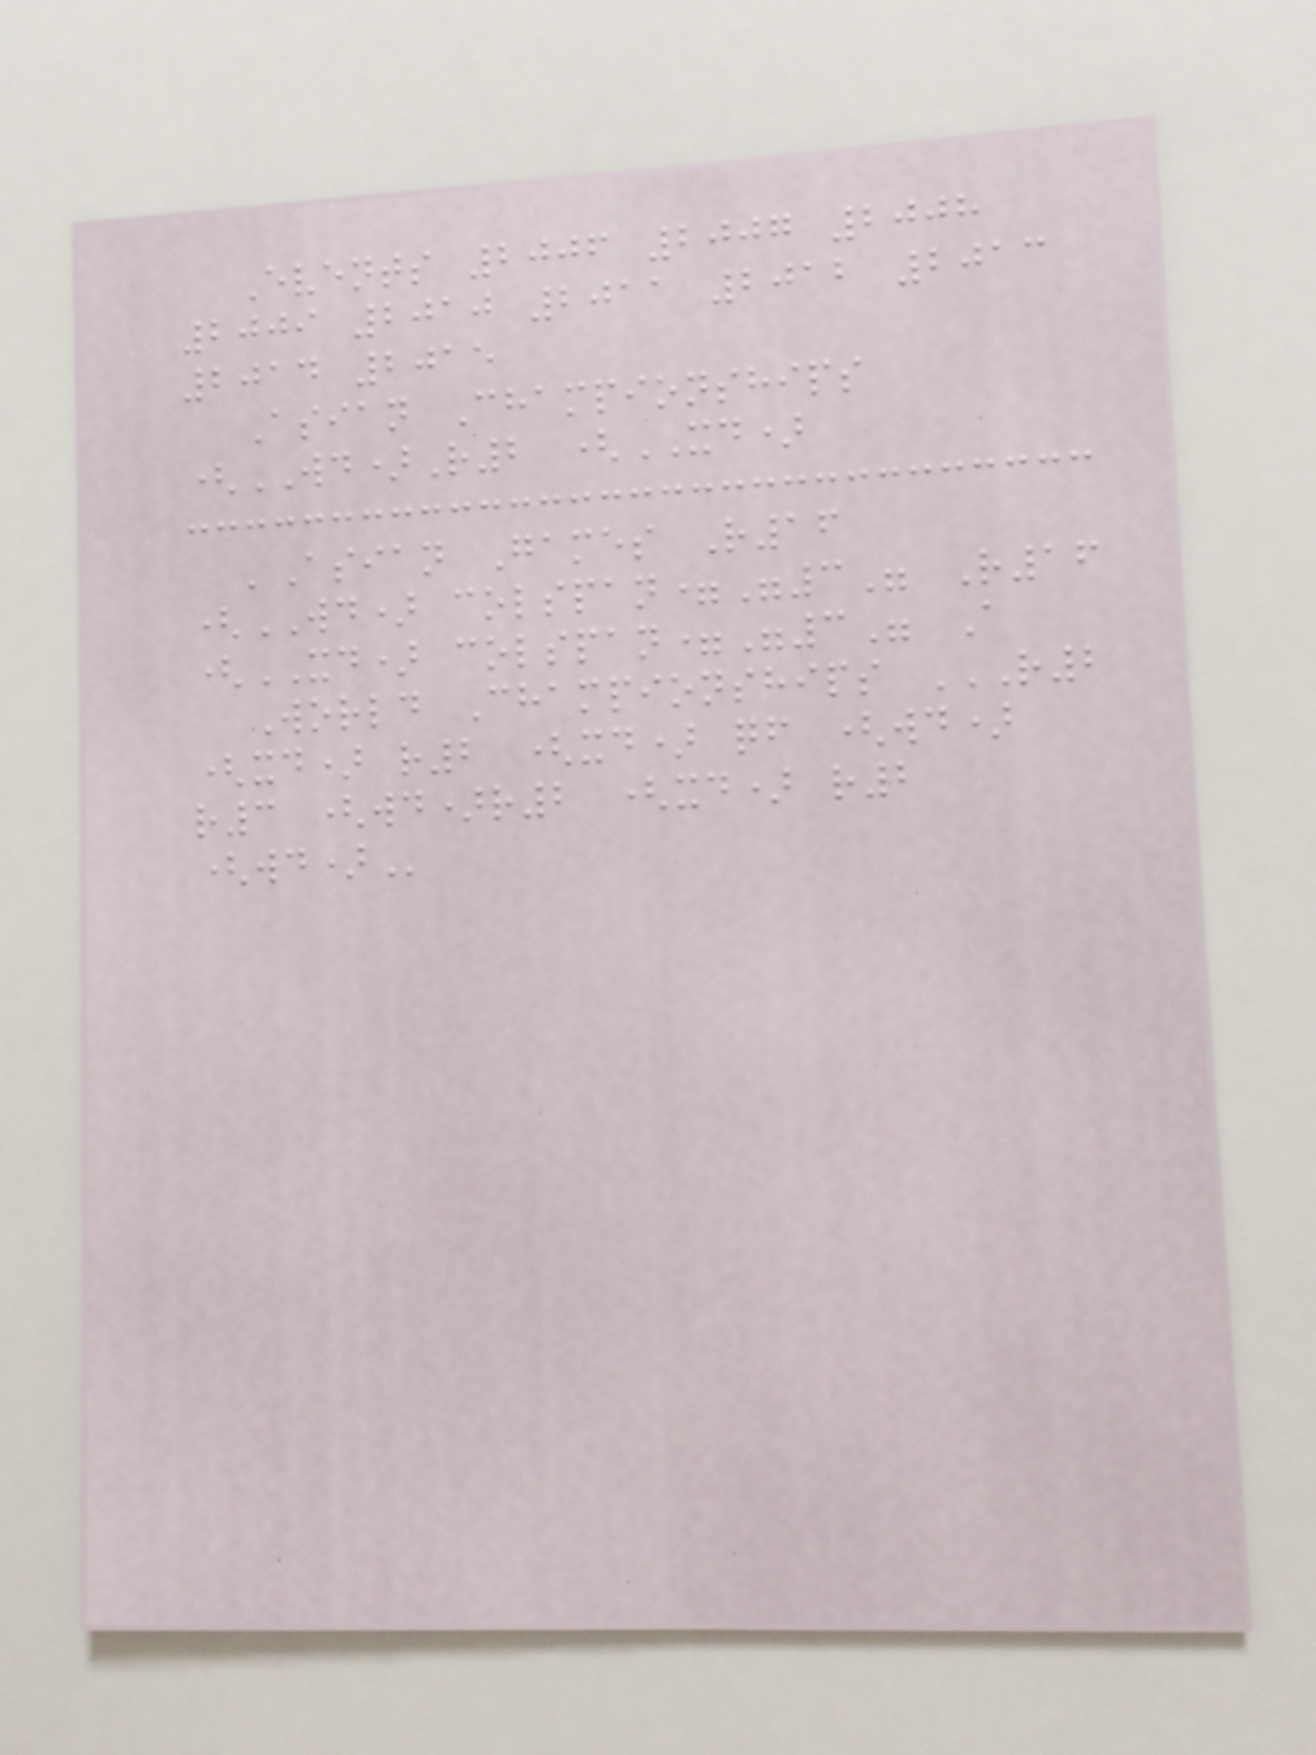Events 2006 2007 2008
2009 2010 2011 2012 2013
2014 2015
Asian Championships
(WD)R2 (XD)
'Asian Games R16
(WD) colspan="3" R16
(XD) colspan="3" A
World Championships R2
(XD) R2 (XD) QF (WD)
R3 (WD)R2 (XD) R2
(WD)
